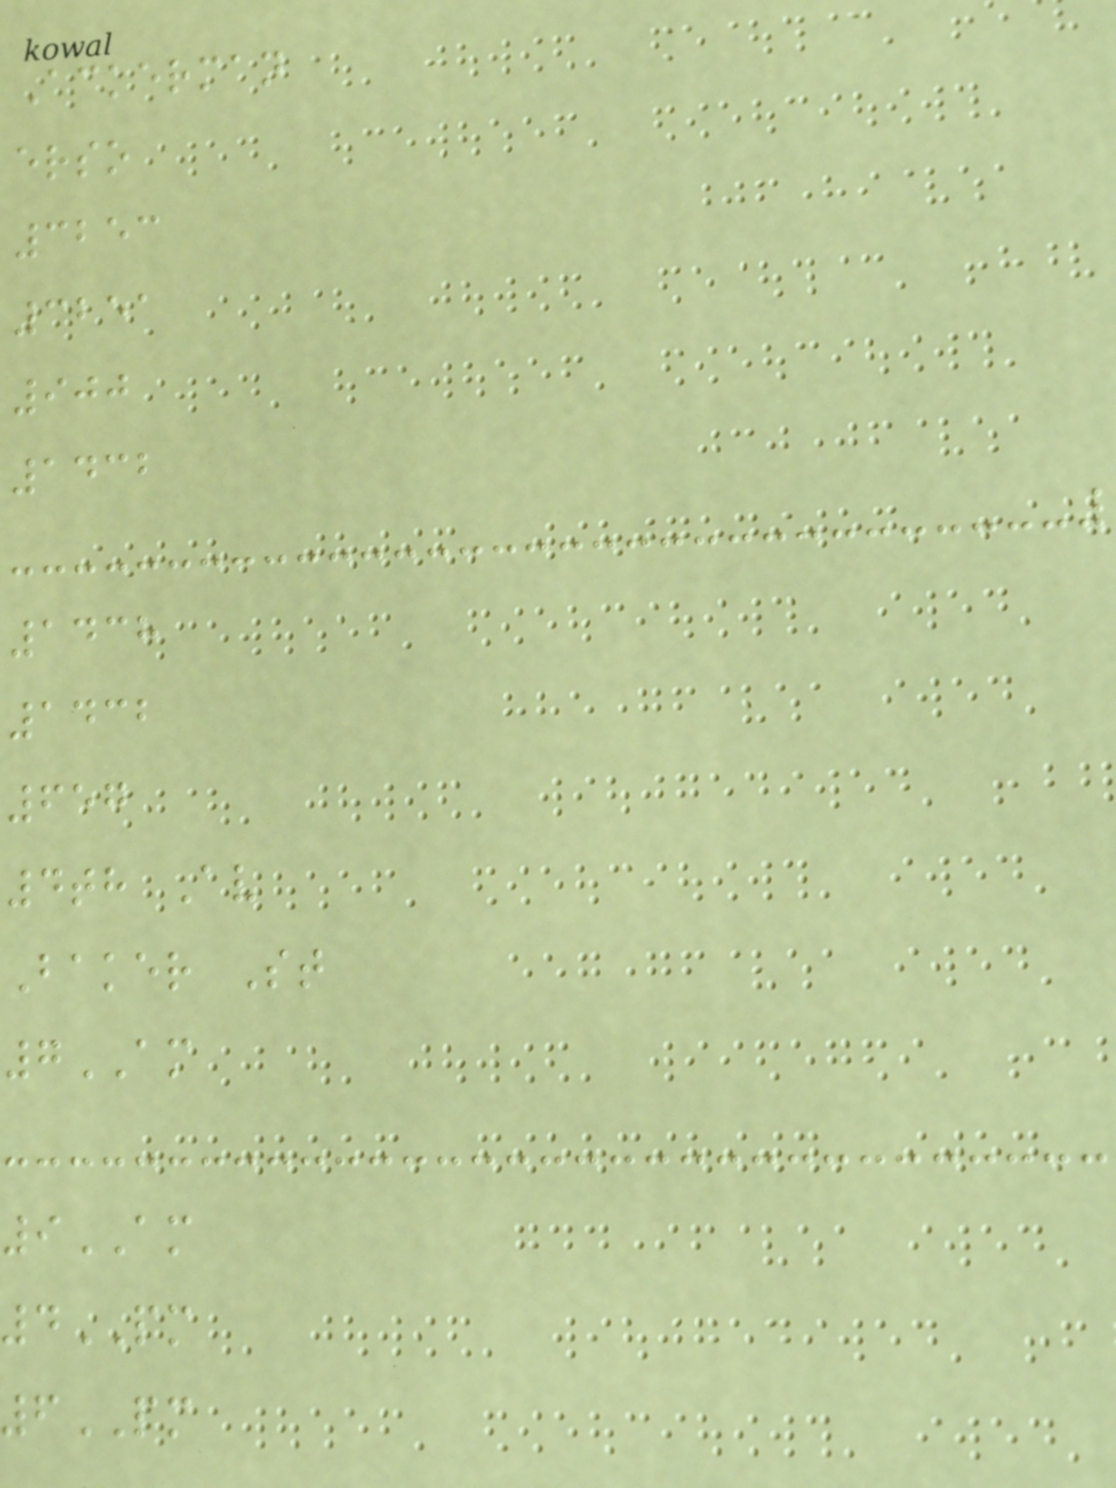Ackerman
erso
3253
3251
900
1432
1438
1432
657
4th Av
Baker St
7AM
9AM
4PM
6PM
